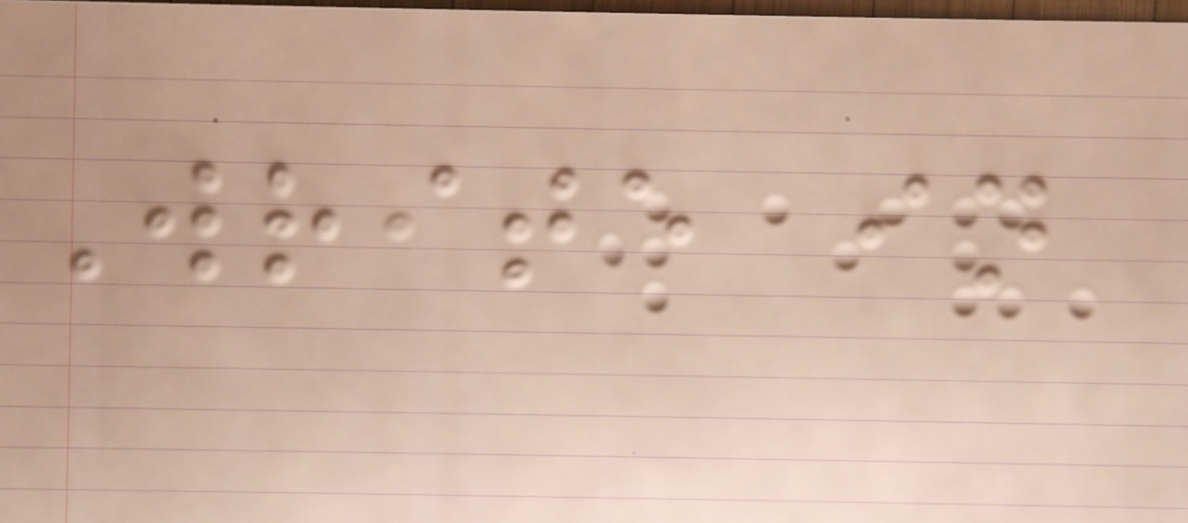Write in
